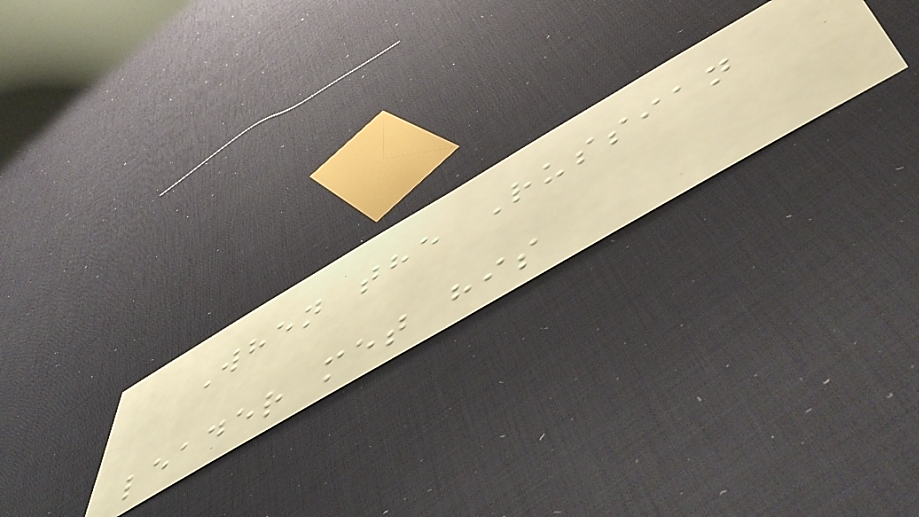When the Russian
leader met his
